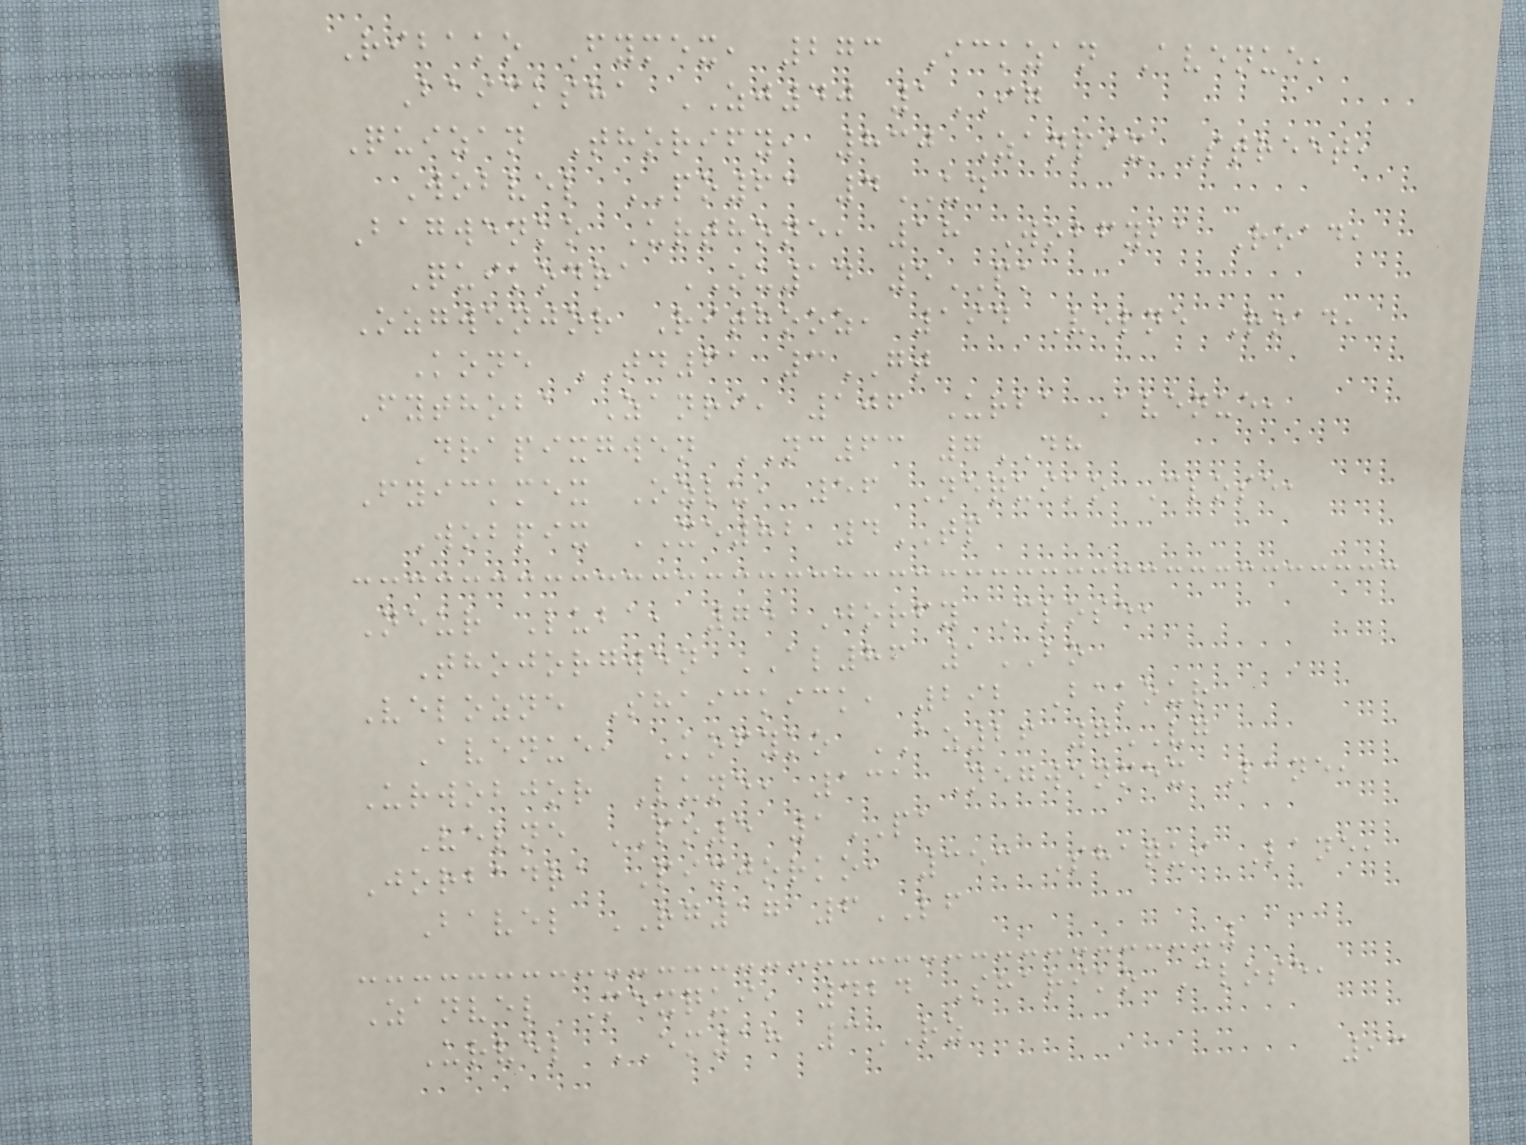Ribako Fymex, 273 Ickzan Avenue,
Baicksha ZJ40 1IG
Quizan Thorify, 830 Zanpix Street,
Wobvel PO63 4UD
Bagwenko Urthone, 18 Wobfyba Road,
Quikodra OU14 5PK
Ozgwenjor Rithooz, 194 Velne Road,
Kone TD61 3GT
Fythoba Zanri, 106 Urba Avenue,
Drapixgwen NC63 7DH
Fyickmex Ozlu, 56 Nequiko Close,
Wobpix XE82 4TP
Neur Luba, 75 Jorfy Close,
Thojorgwen AL86 1BO
Velozne Shaickick, 292 Bakour
Avenue, Kofyko AZ26 7VG
Urwobjor Lune, 131 Negwenmex Lane,
Velne PO5 1PA
Jorbadra Pixjorko, 353 Shaqui Lane,
Bavel RG17 6LF
Zanvel Mexqui, 424 Shariko Close,
Urvel EM18 3RZ
93
